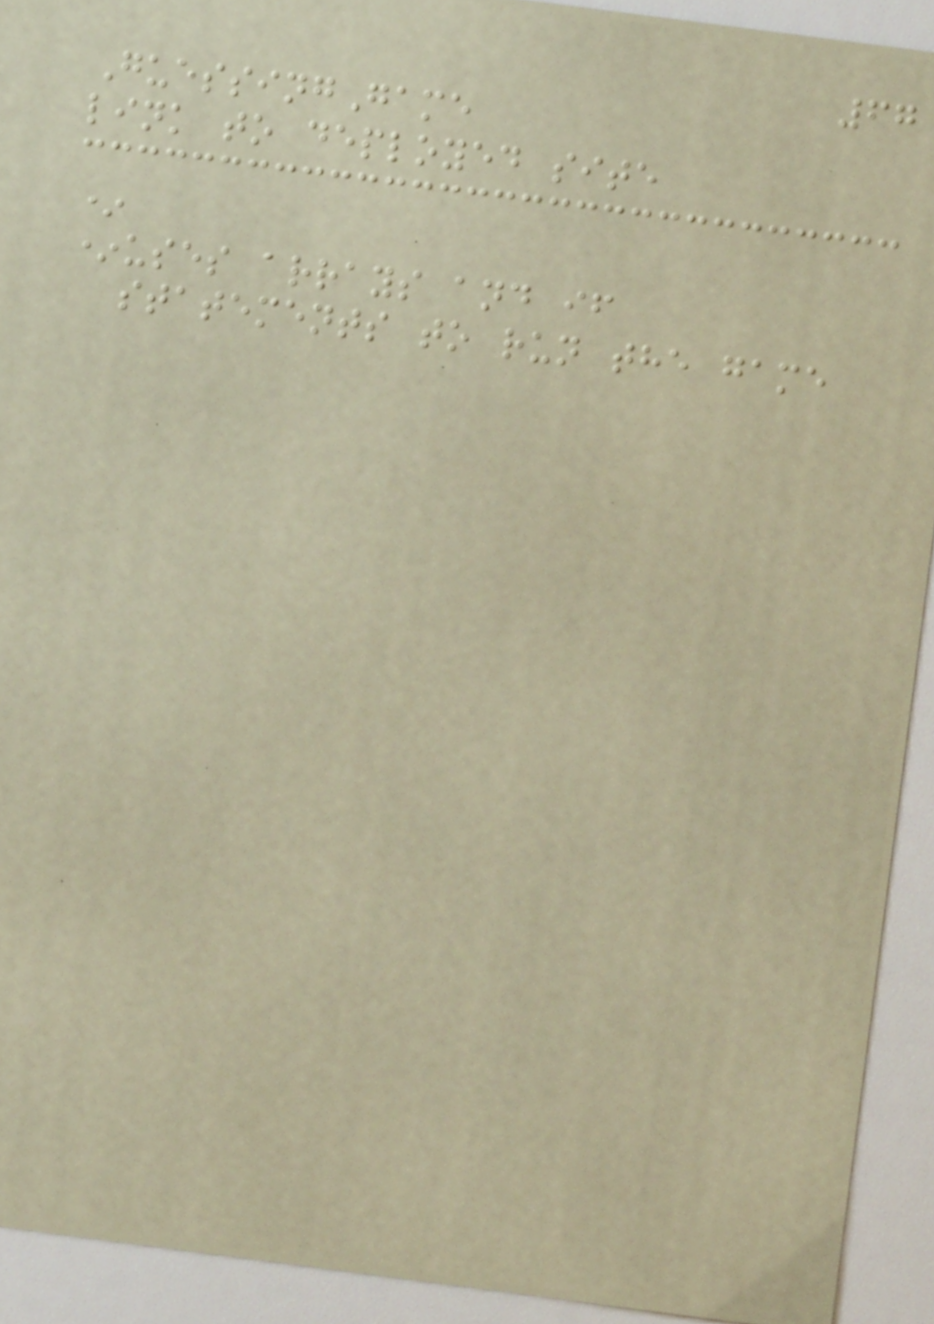67
GuessingGame
link to deployed site
*
*uses arrays and if
statements to run the game
